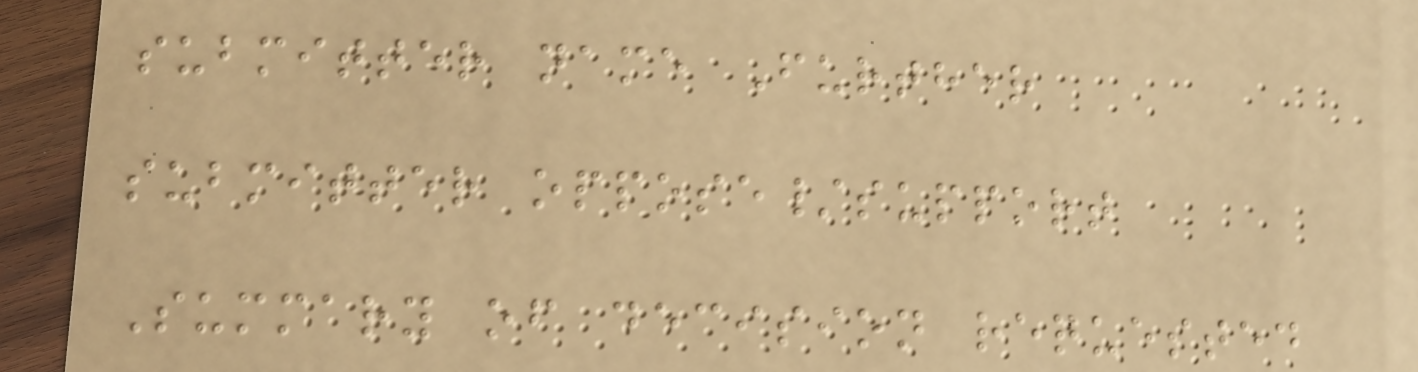submitter name Further
submitter oppose/support
Summary of decision requested
